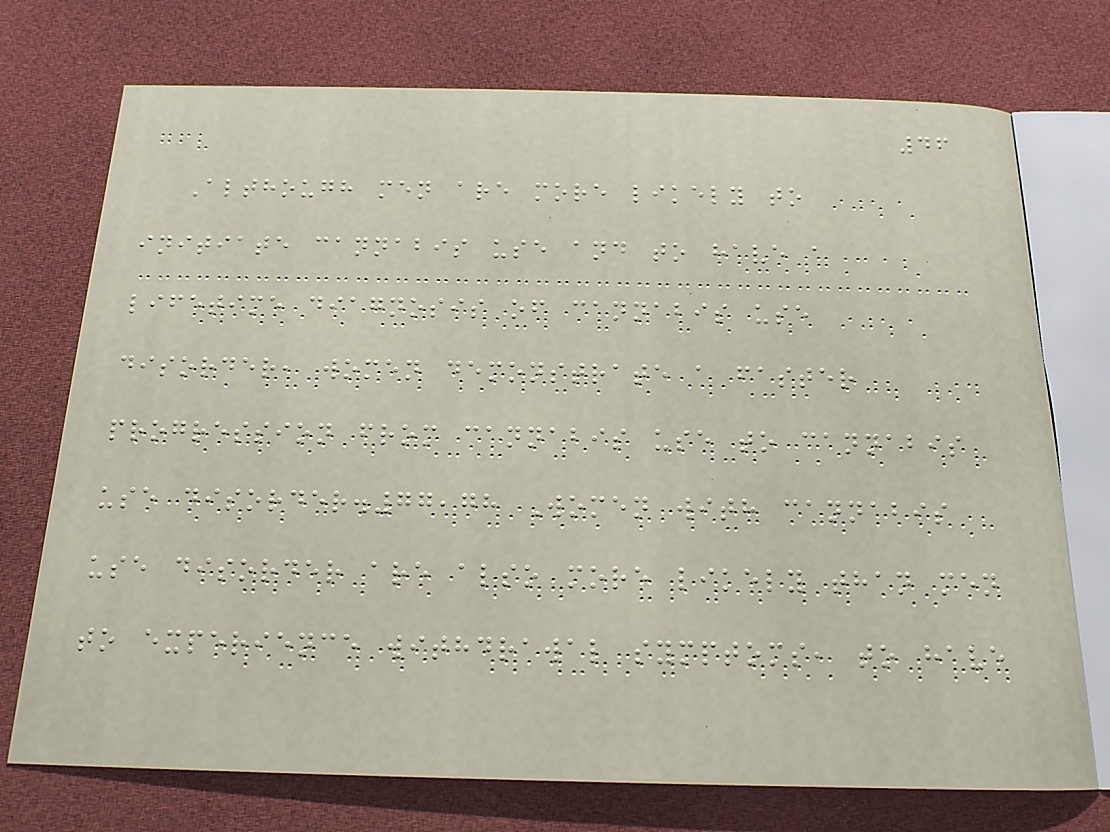46
Although men are more likely to
initiate cannabis use and to have a
lifetime diagnosis of cannabis use
disorder, women demonstrate a faster
progression from cannabis use to cannabis
use disorder.77,78 Women with cannabis
use disorder are also more likely than men
to experience withdrawal symptoms, to have
